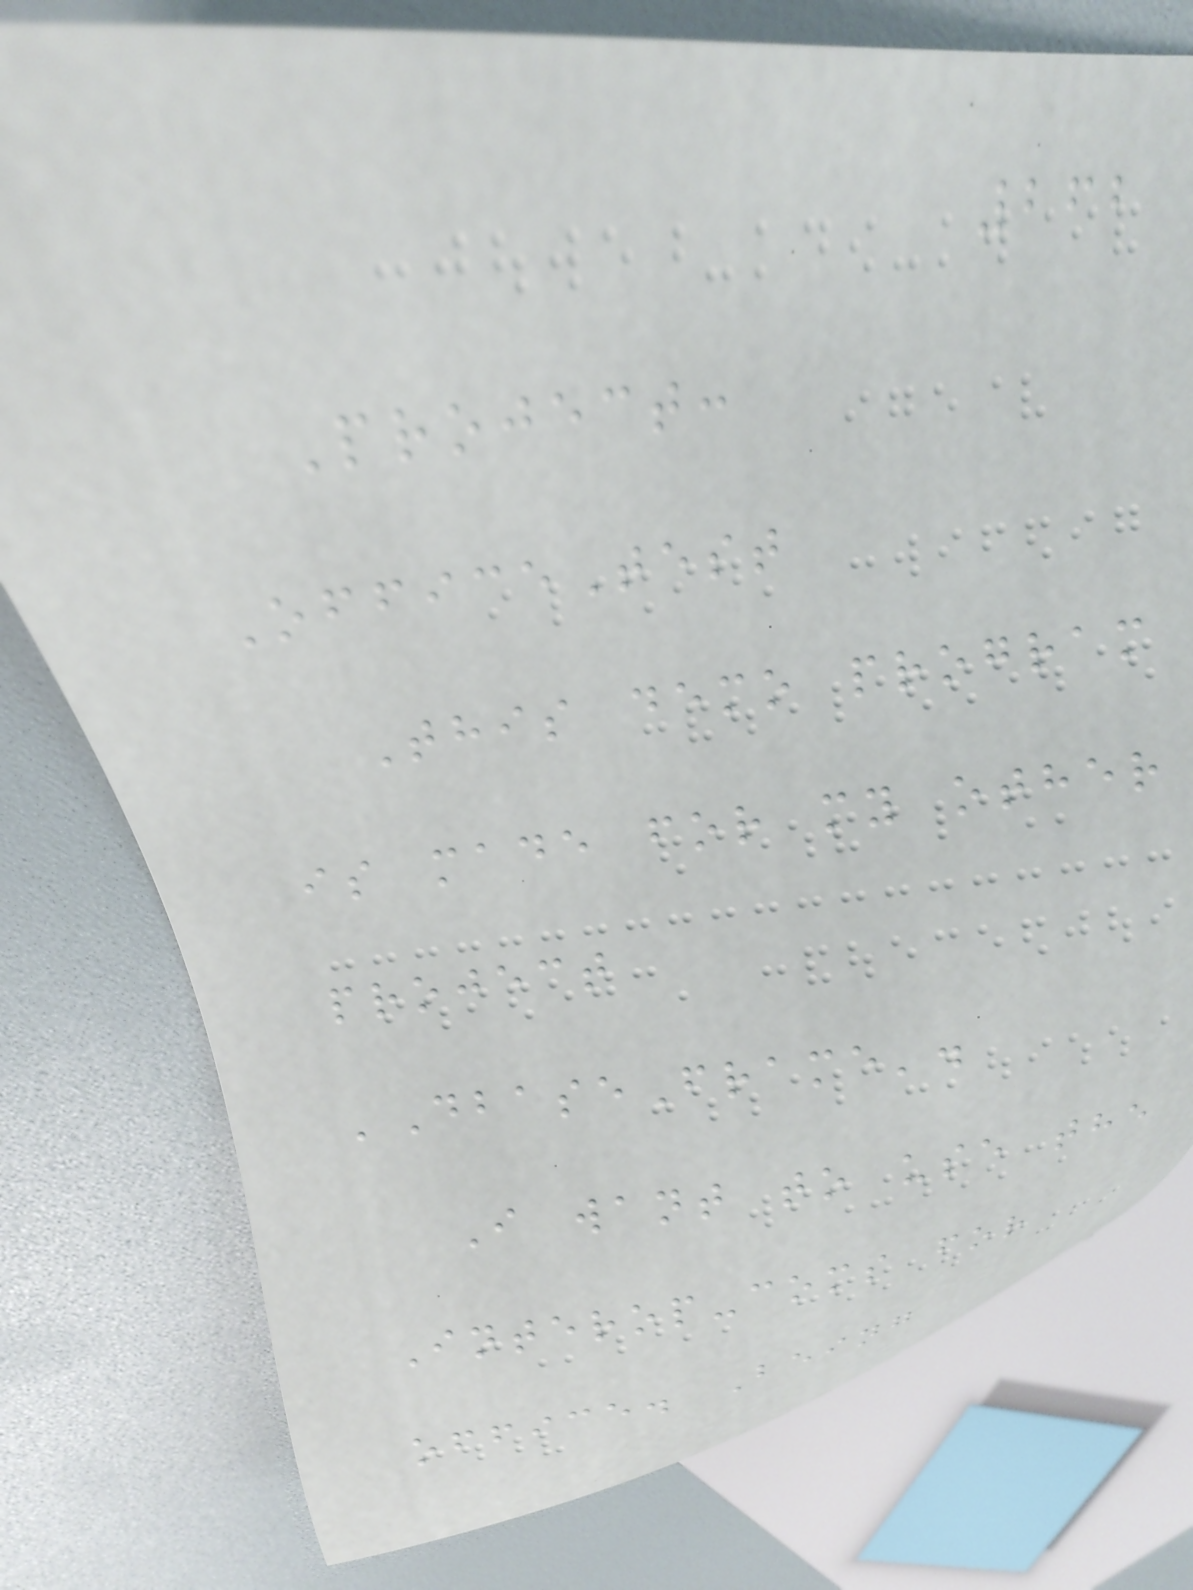262
Project:
OfficeTest
This demo program
is made for my other
project
'DbaseFrame'.
I want to use the
Interop-coms for
office. Being
